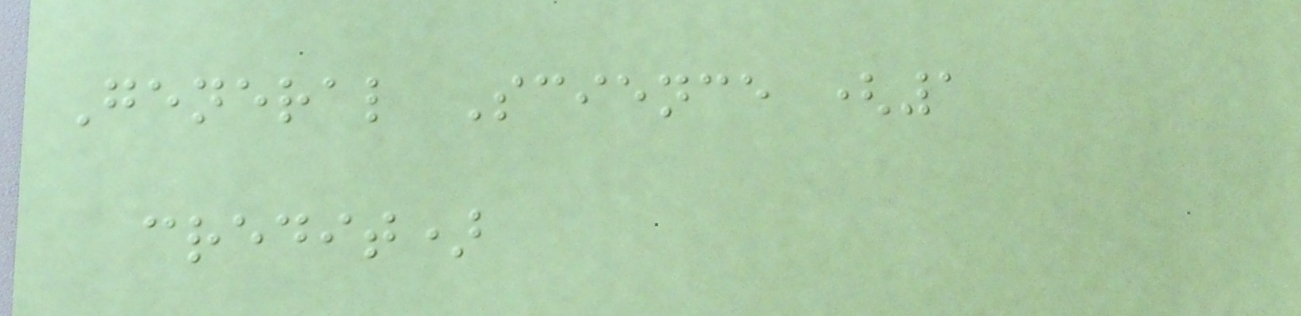General Science (1
credit)
